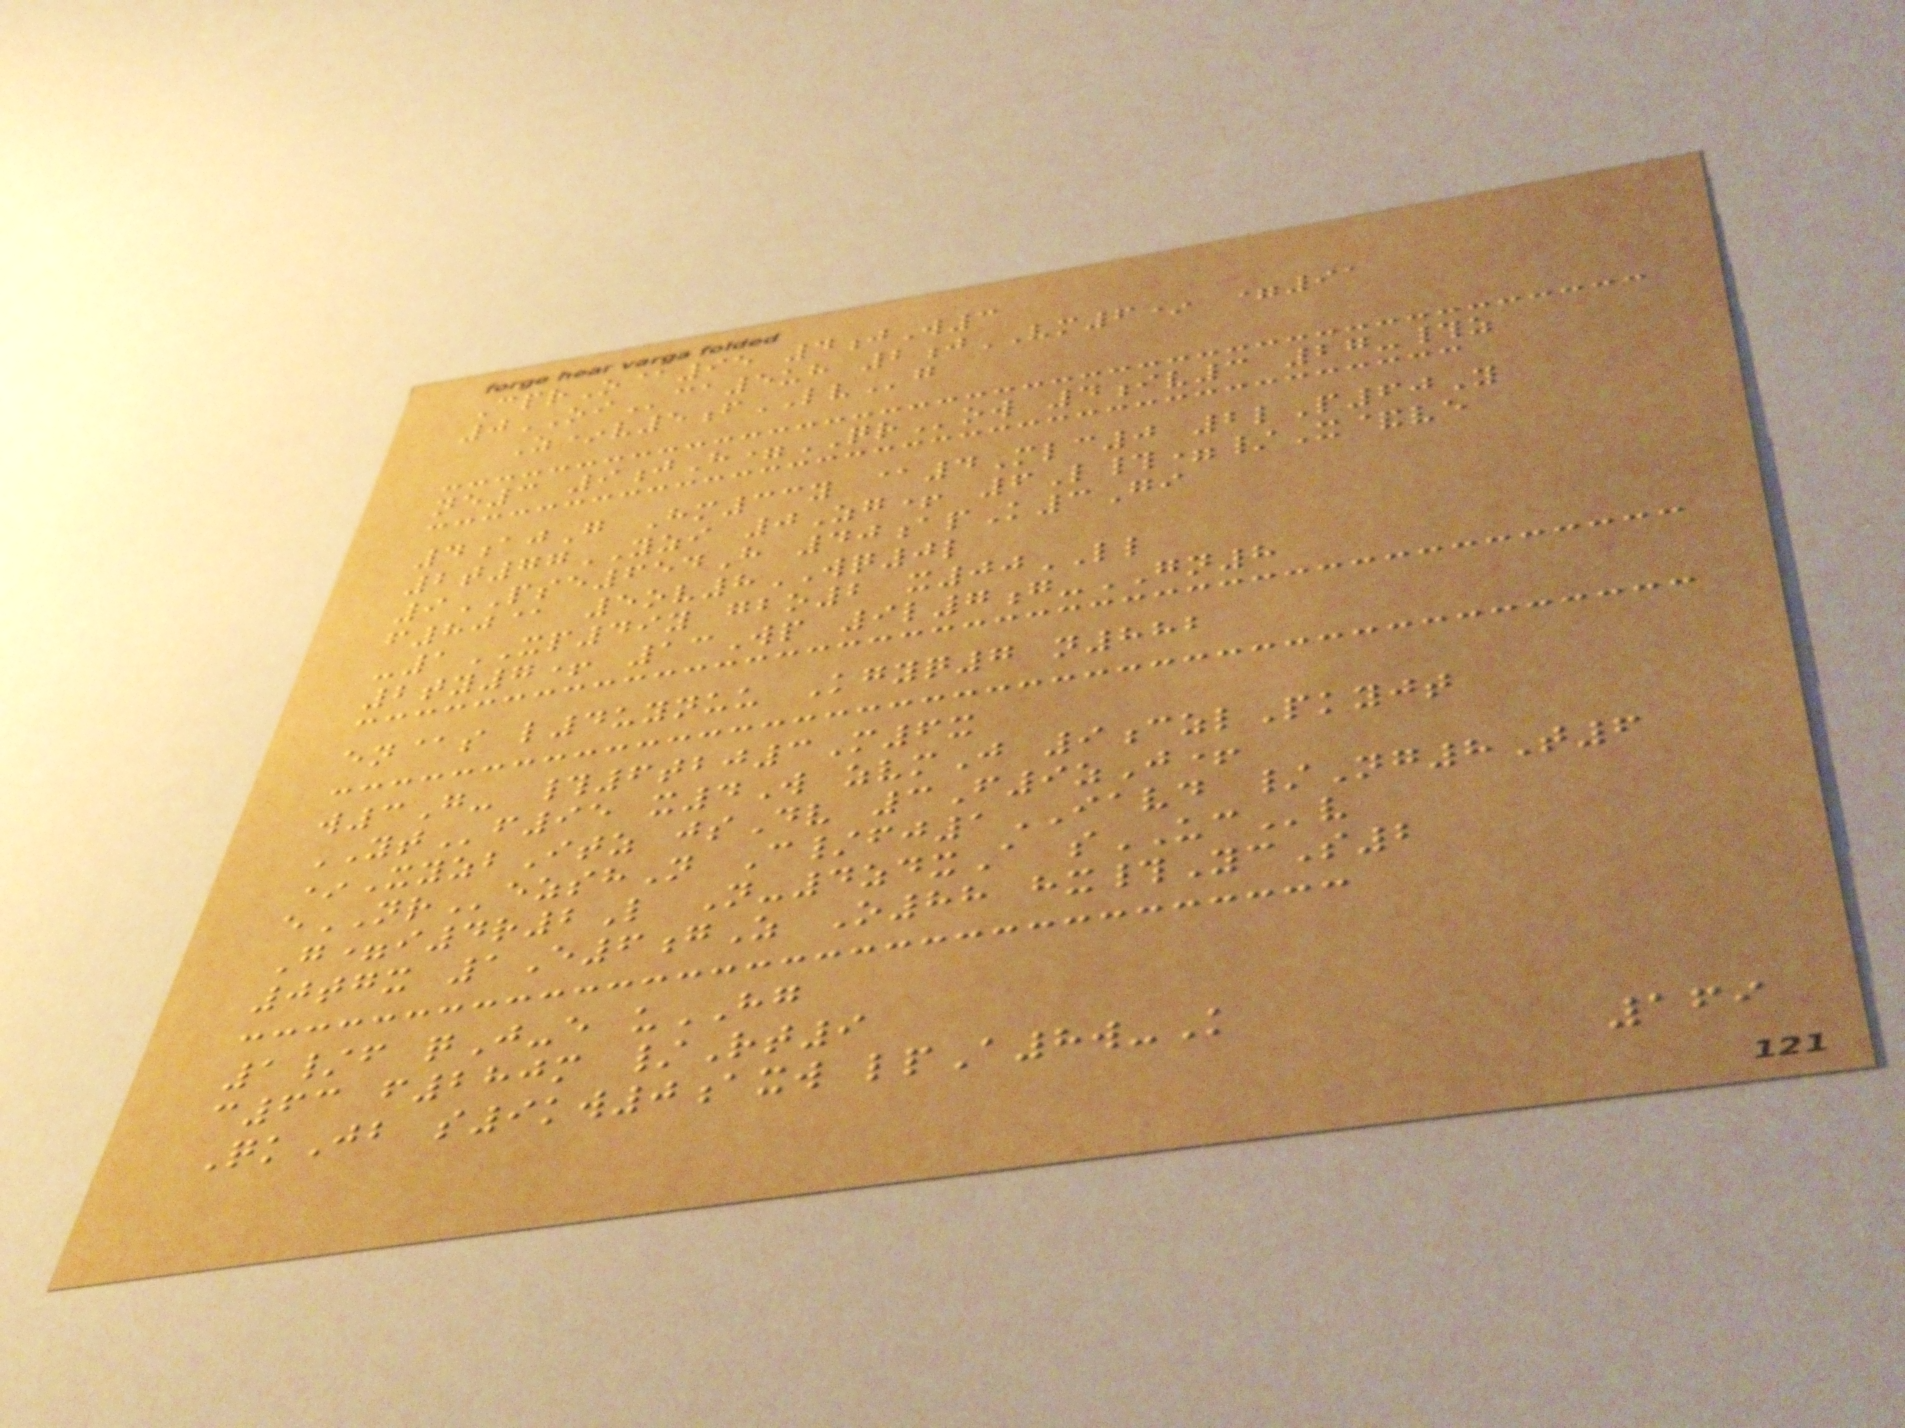CprO@95 4jW3
0OIca5uh 2jVM6* =91
Z*v5fLVg
ne3 9jH=QRow 4iv3 27-#z
4ajG Hm33y @4Mlc0 2lP60Y
2t77YZI 0Zg+ 6L#=/X&ve
9PSE654H 40apK3Gi
f80@ 5ov8WQ0l
-1XP49y gbo2 x00LL
2ty7+ 13Wp 9l7g-GN8
en@s l4uynuu Kgyq7 n882
w3G- #6tbj3M6x
YTf95 x4W zvmJ 9czlPkyjt
*XyzbItz jsDv 3F9zJ+
eNRezshN C/fj1IAVD /Ng8T6
G=i4r2L N-4zdxA sUCv
0tgx 1E6gZ O88 hx#YcS2
1/f qJ-e uHG
c63 f280m /Rt9
QkJb s9kw0axw lpA8w-K
169
